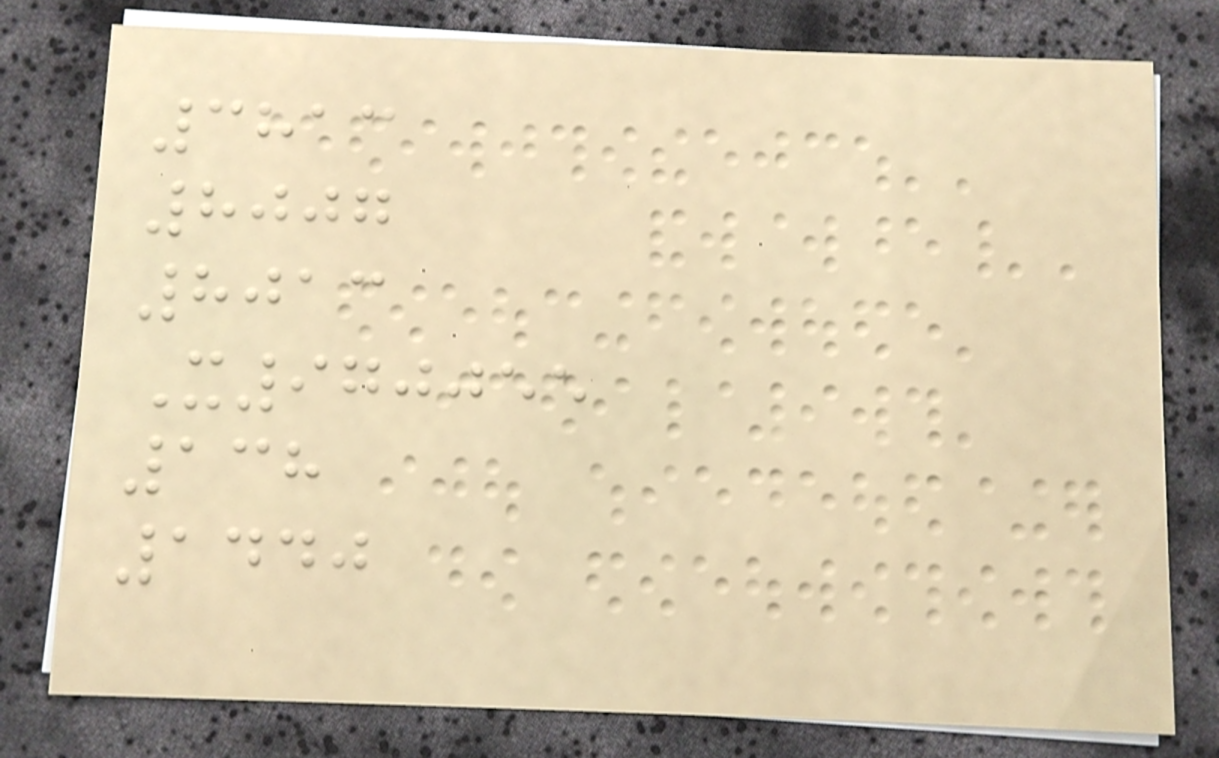3813
8007
8013
X970055
138
1440
